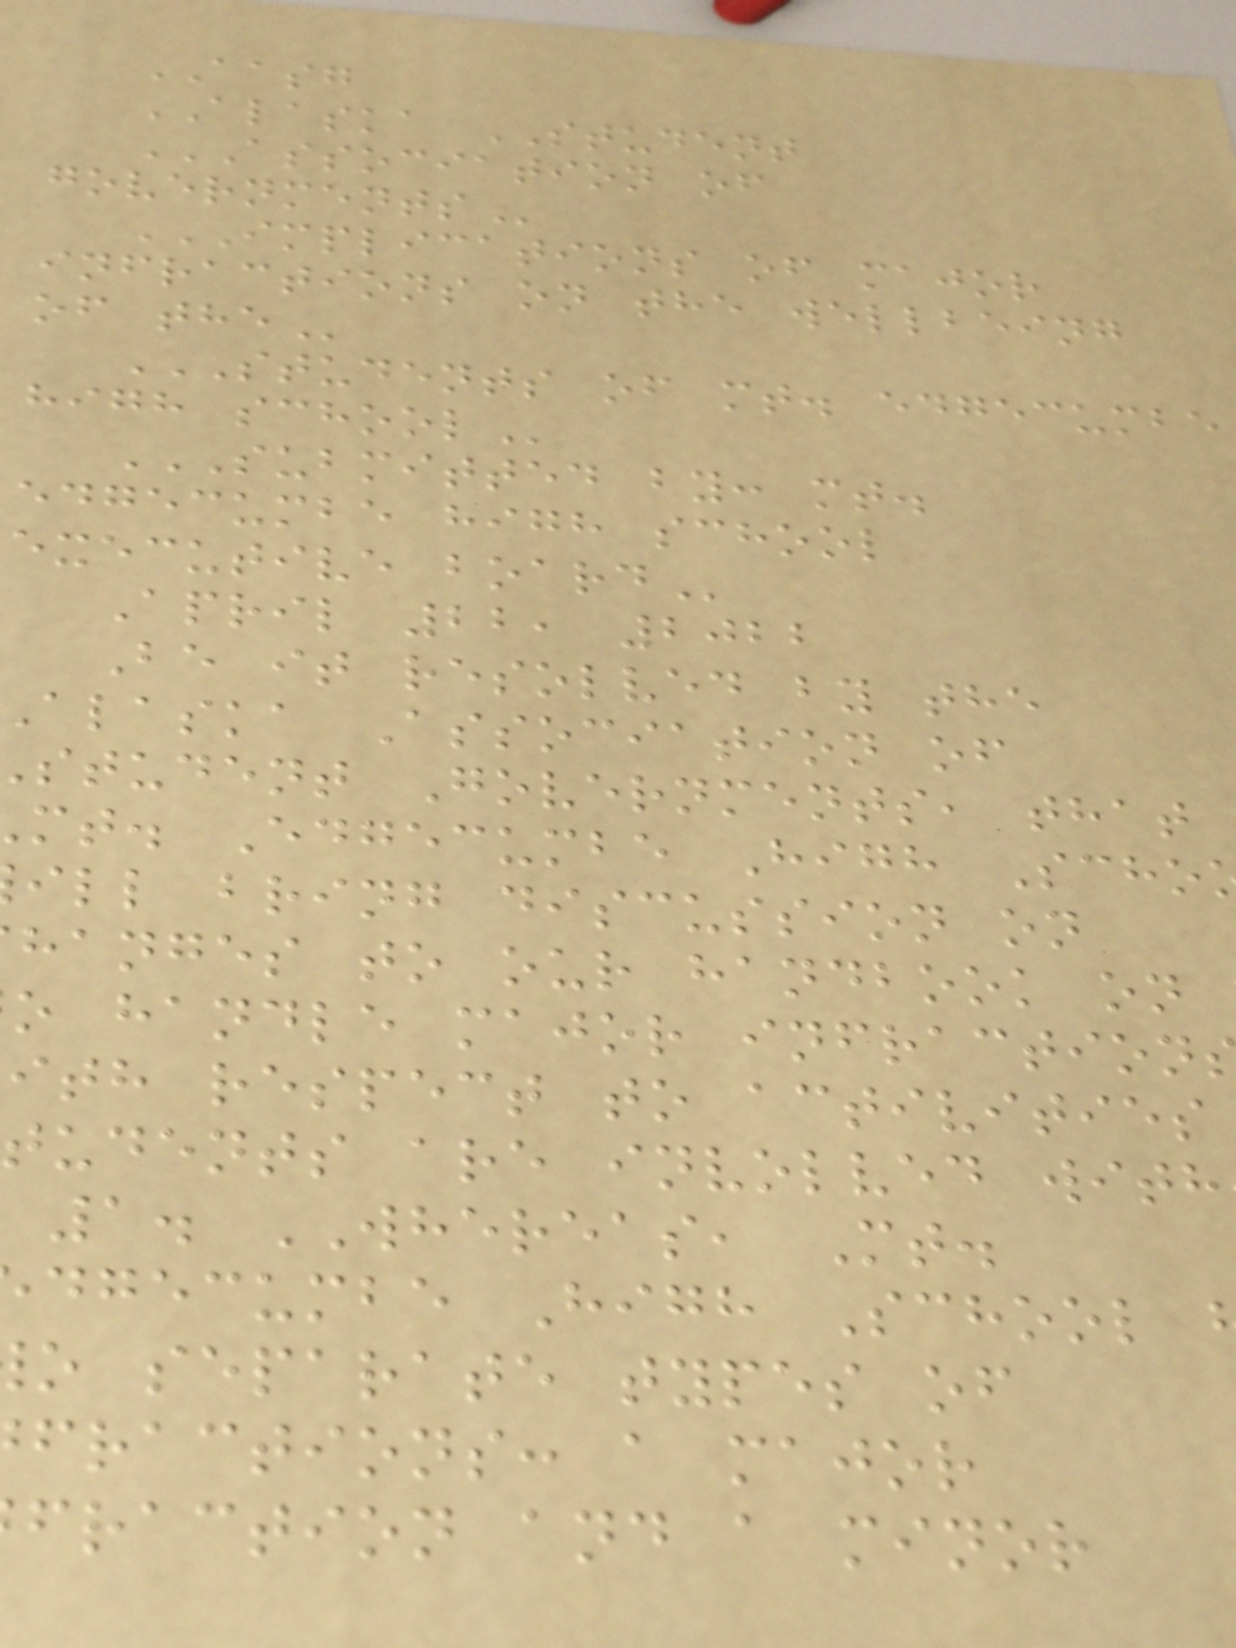AASG
ALASKA STUDENT
ASSOCIATION OF
IMPLICATIONS OF MAJOR
infractions on the wellbeing
STUDENTS OF MT. EDGECUMBE
high
SUBMITTED BY: MT.
edgecumbe high school
executive
April 22, 2022
Be it resolved by the
alaska Association of
student Governments, that
mt. Edgecumbe High Scho
ill bring discussion on
hanges to our handbook on
o handle major infraction
ith respect to activities
tudents are involved with
1. WHEREAS, Mt.
dgecumbe High School
o separate types of
fractions: a major
fraction and a minor
